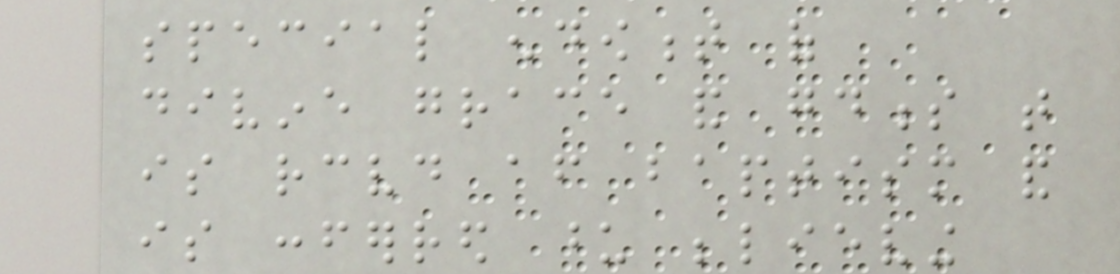special endowment of
divine grace and goodness that
is received after baptism and
is conferred upon believing
